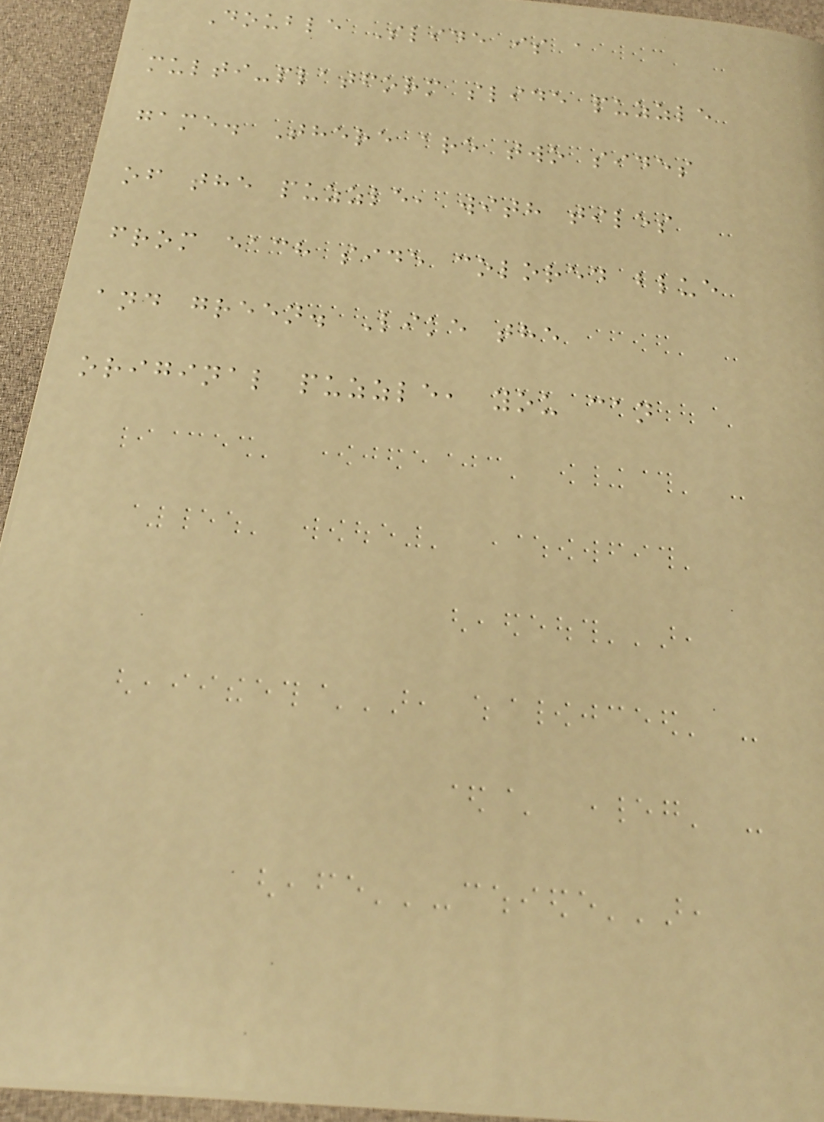Double Slide is a
multi-platform slide puzzle
game. There are two sides
of the puzzle, with tiles
from each side colored blue
and green. Like the
original puzzle, you can
